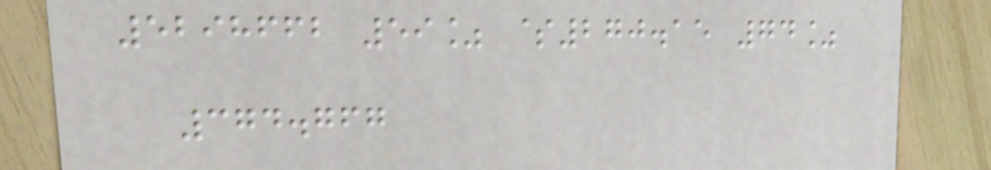5298662 59% $270.15 74%
374.767
